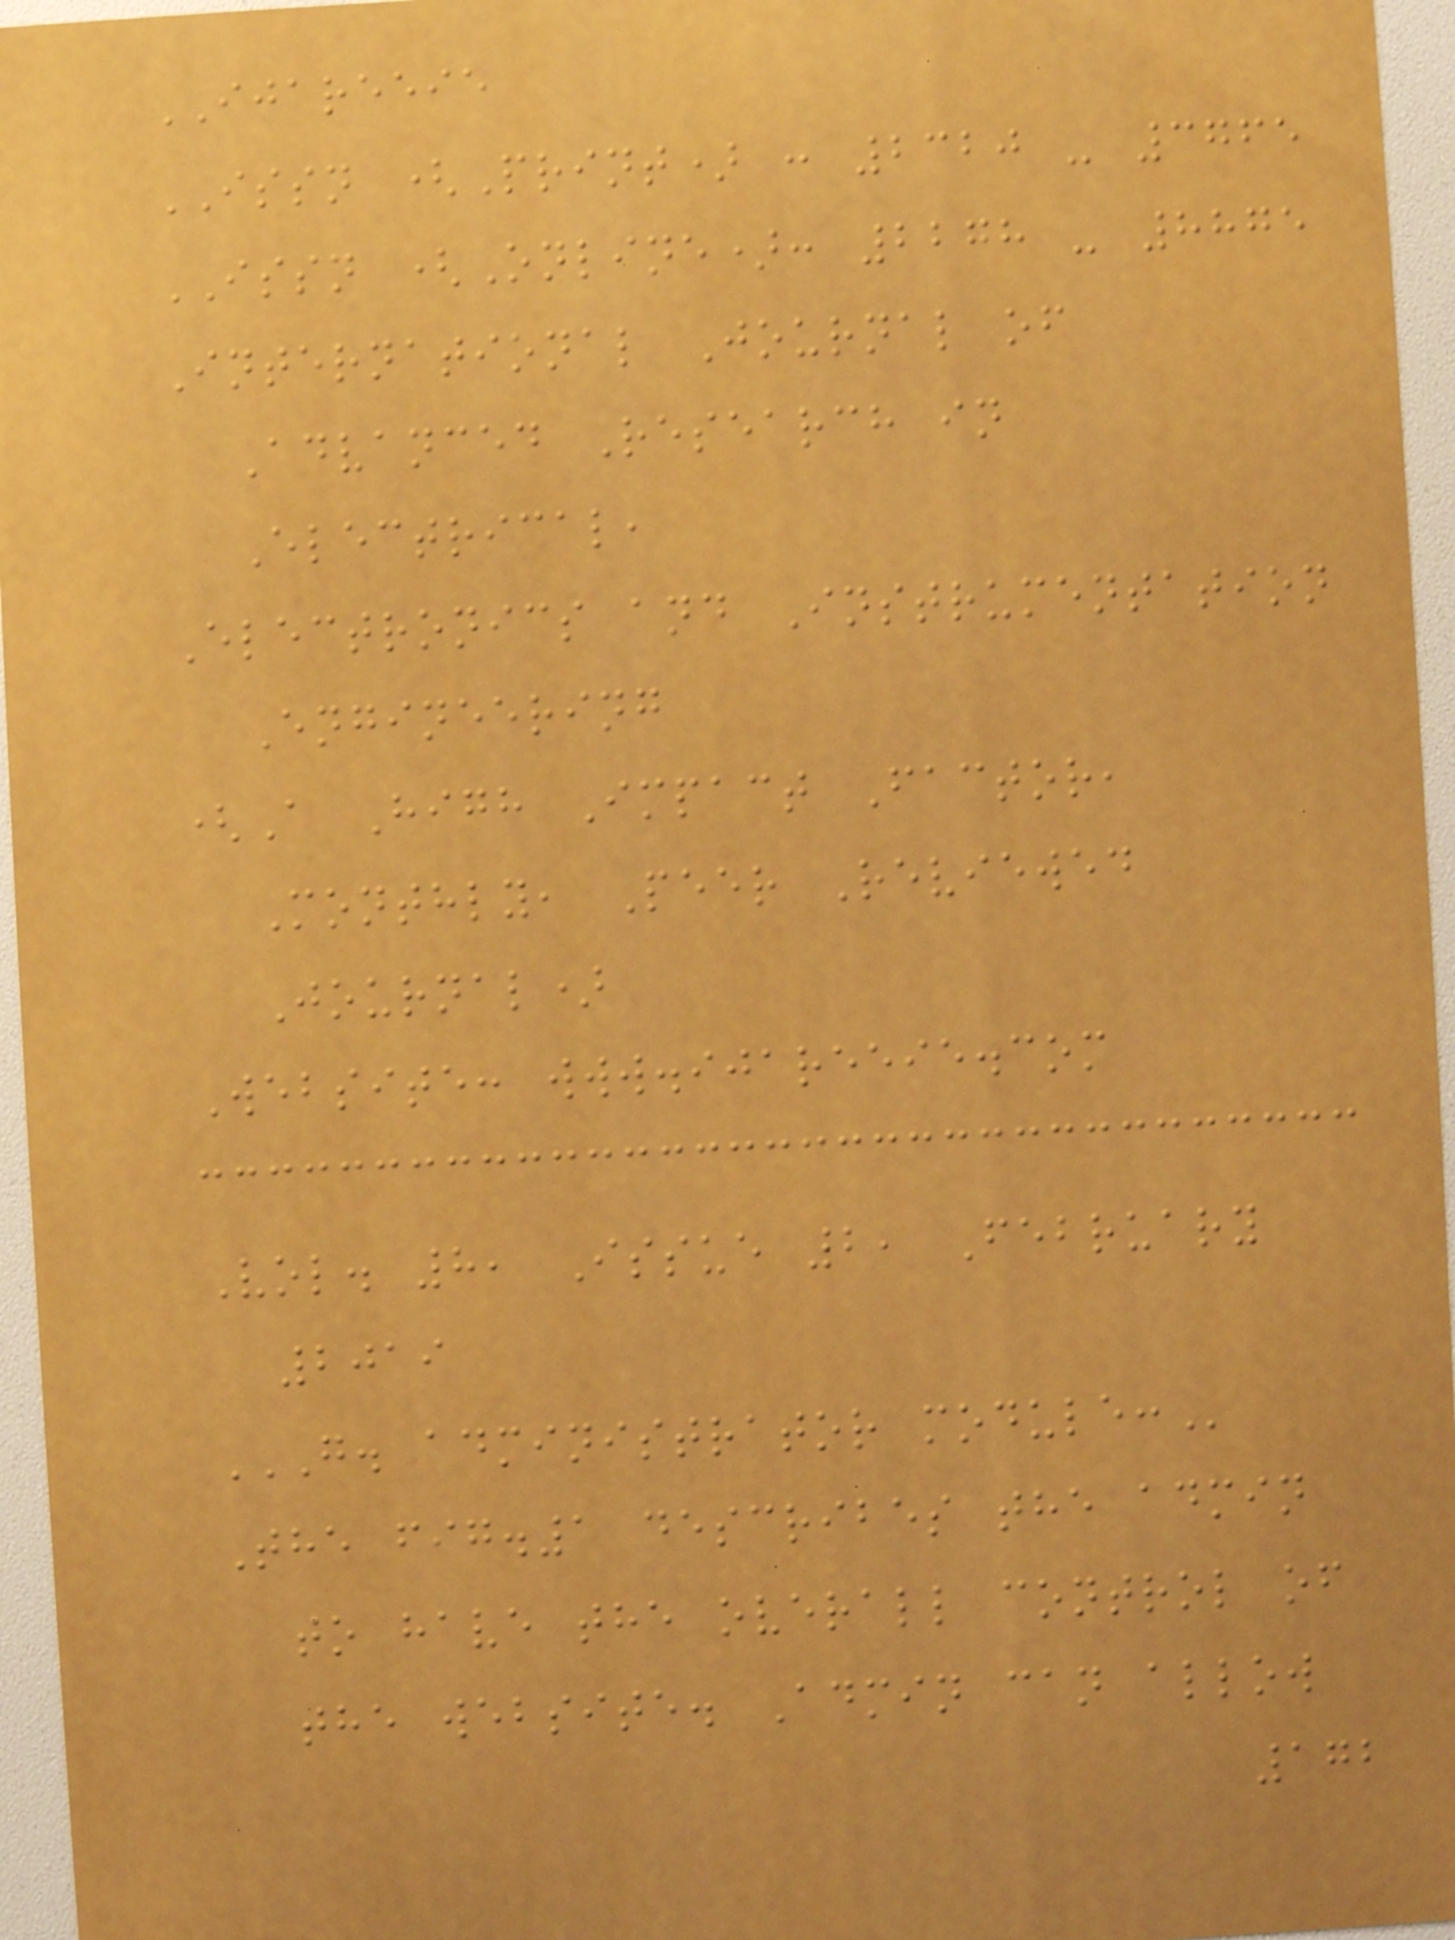IJAREEIE
ISSN (Print) : 2320 - 3765
ISSN (Online): 2278 - 8875
International Journal of
Advanced Research in
Electrical,
Electronics and Instrumentation
Engineering
(A High Impact Factor,
Monthly, Peer Reviewed
Journal)
Website: www.ijareeie.com
Vol. 8, Issue 2, February
2019
G. ADMINISTRATOR MODULE:
The fig.1 describes the admin
to have the overall control of
the website. Admin can allow
172
